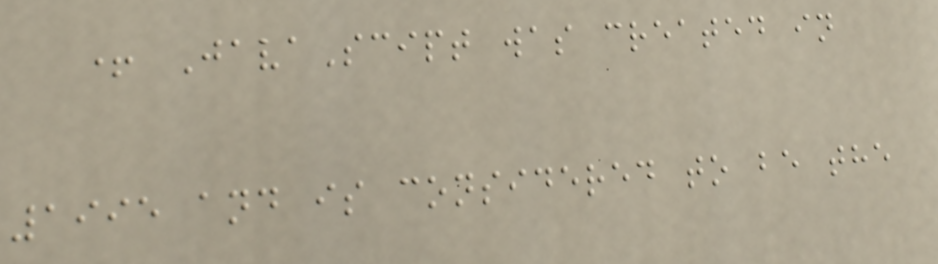+ JavaScipt was created in
1995 and is considered to be the
